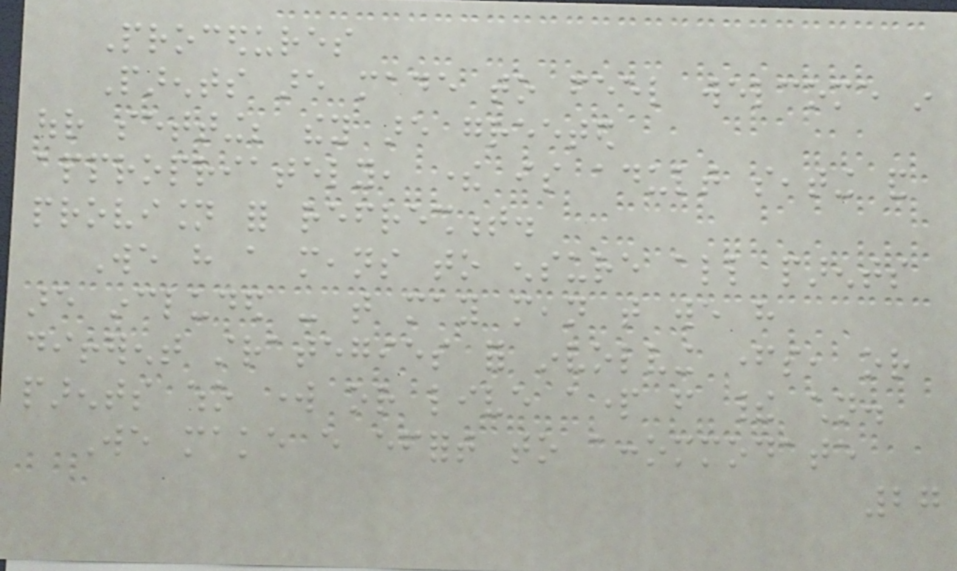Procedures
Parents are made to feel welcome in
our setting; they are greeted
appropriately, there is adult seating and
provision for refreshment.
We have a means to ensure all parents
are included - that may mean that we have
different strategies for involving fathers, or
parents who work or live apart from their children.
We make every effort to accommodate
27
